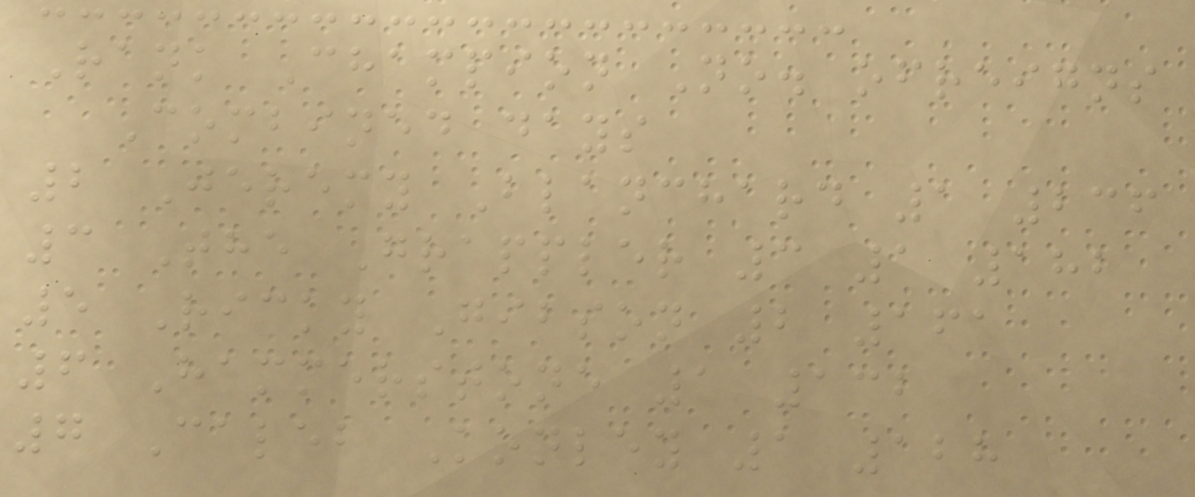Rank Champion No. ofreigns
Combined days
2 Jeremy Blanchard 1 236
3 The Grappler 3 1 182
5 Ricky Gibson 2 161
6 Hammerstone 1 132
7 Caleb Konley 1 128
